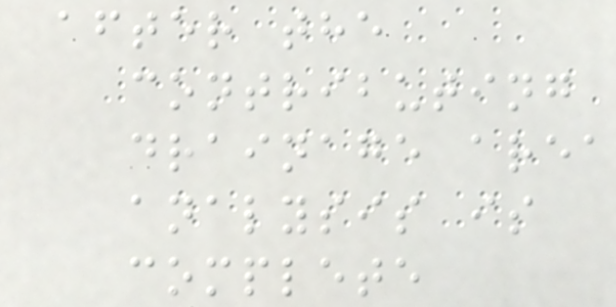after the
contributing
drainage area
analysis is
complete
